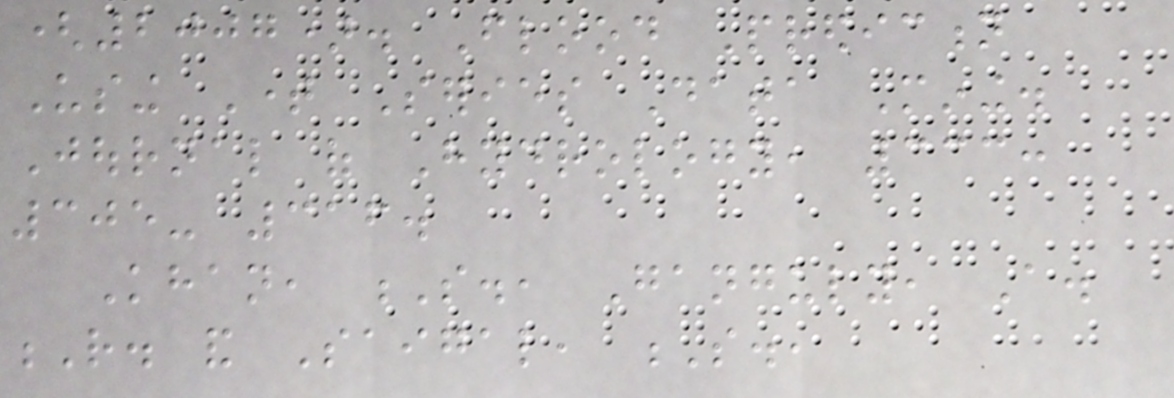(2007). Flood Prediction
Using Time Series Data Mining.
Journal of Hydrology, 333:
305- 316.
Khan, S., Ganguly, A.
R. and Saigal, S.,
